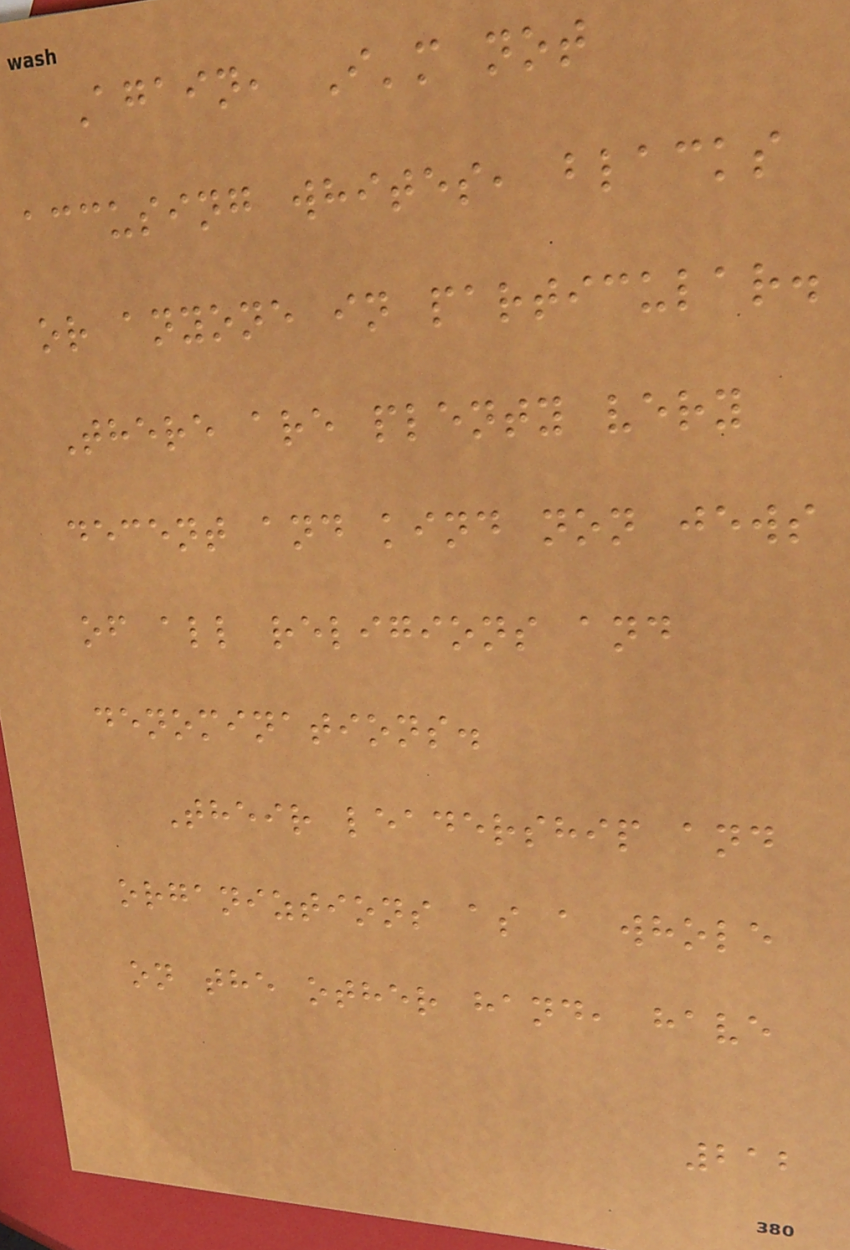Again, I'm not
accusing whites, blacks
or anyone in particular.
There are plenty very
decent and kind non jews
of all religions and
denominations.
Their leadership and
organiztions as a whole
on the other hand, have
212
